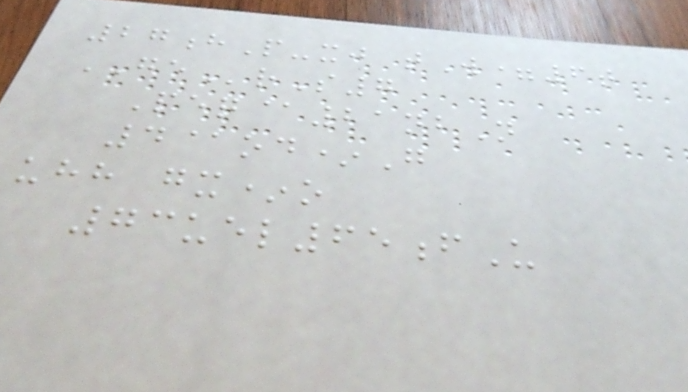27hP-xj tW=6t
GErS7
Peq@21nbN
4@od*G
uhh gx*o
73uel65fU
